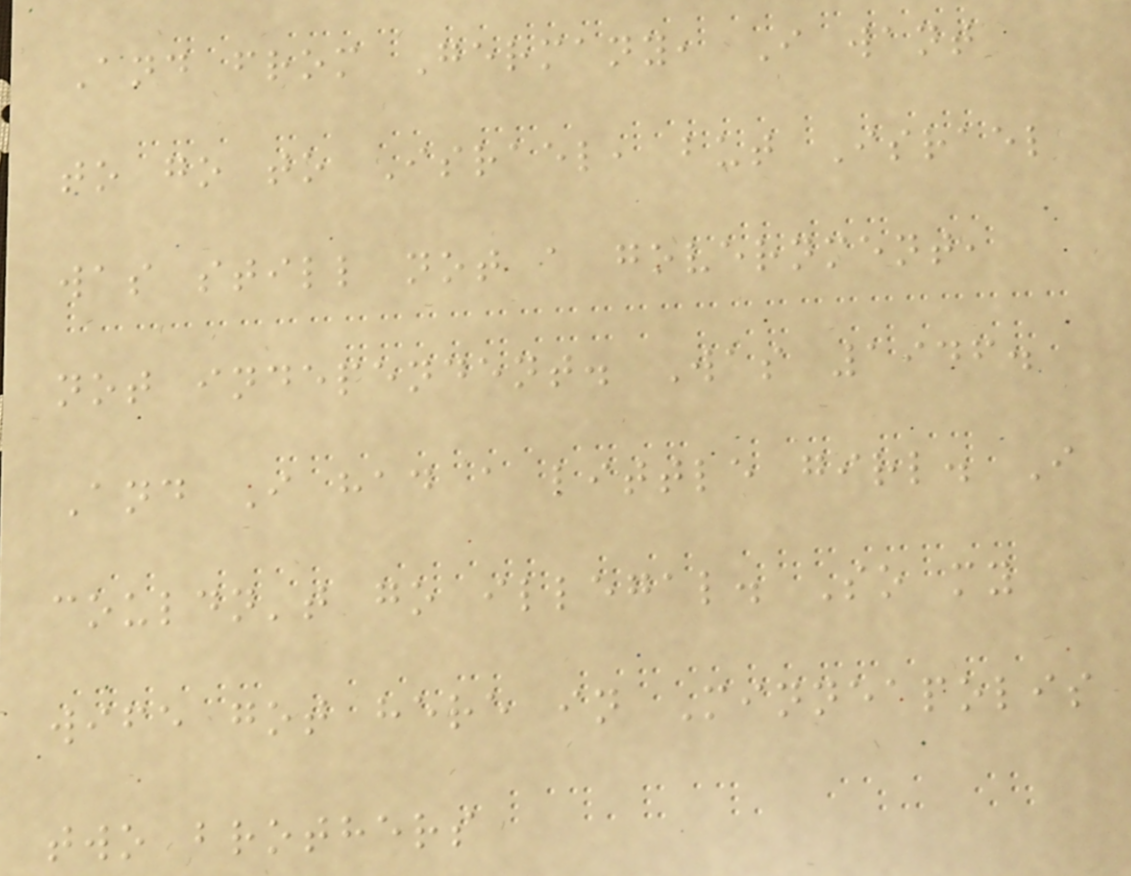And from Germany, I want
to go to Israel, but Israel
was still not a government,
not independent. Was 1946.
And I had a little girl. I
couldn't go illegal. So my
wife got here in Minneapolis
two brothers
